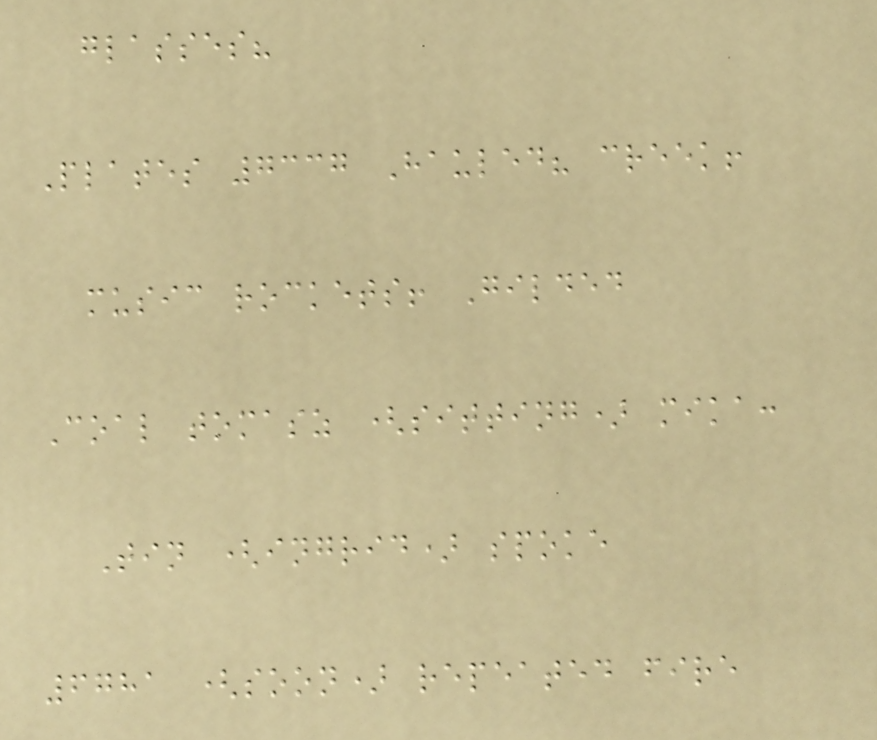glasses?
Plates 7337 Hauled? creek!
music rockets! Gilded
Coal tomasz (sitting) mika:
Tin (ingrid) spoke
6781 (soon) repeated fire
